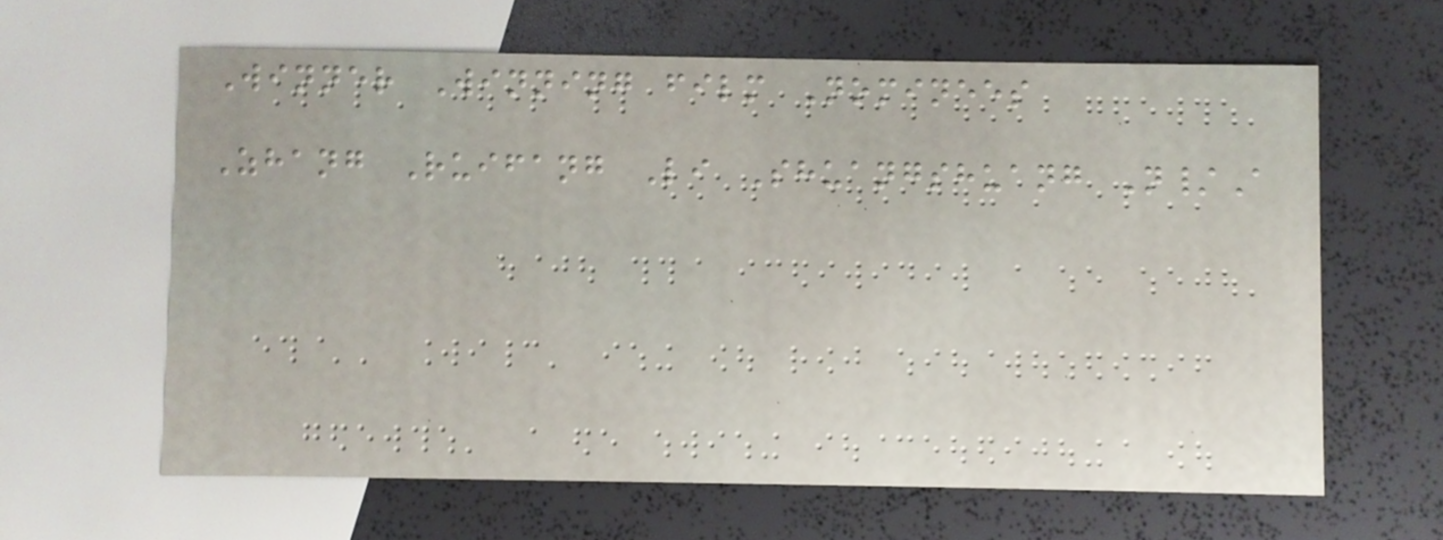Winner Winning film Nominees
Zhang Ruifang Li Shuangshuang N/A
